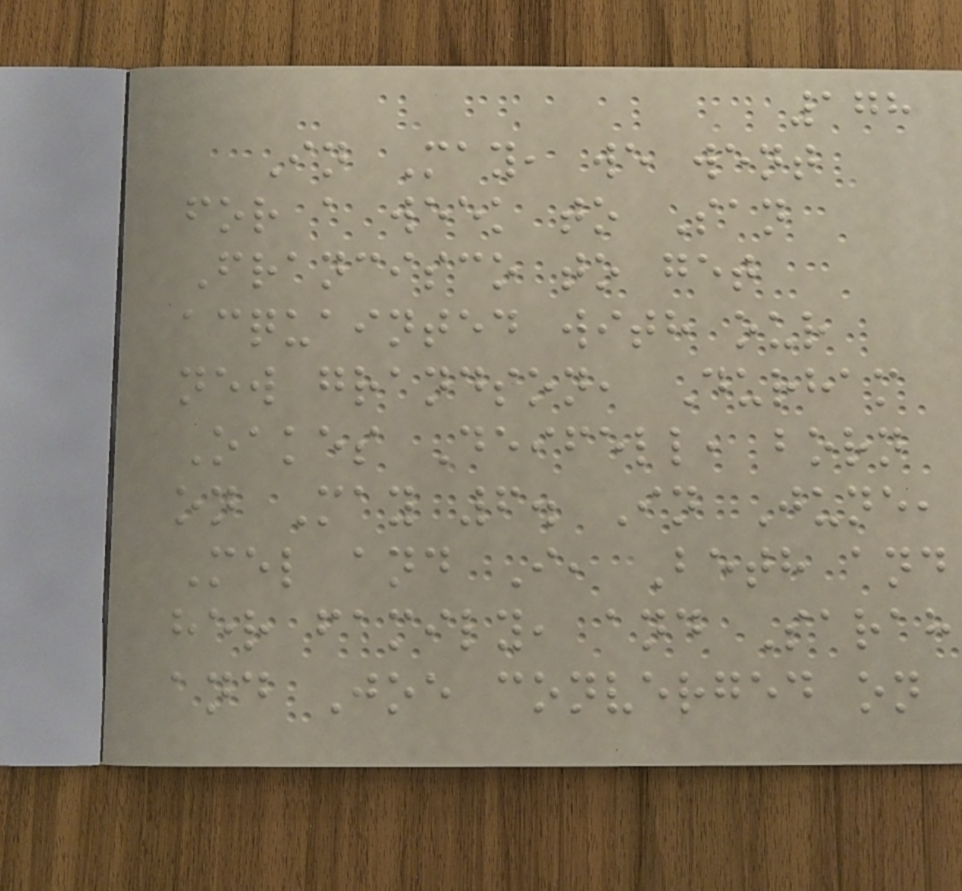178
In May, we went
for a week to San
Francisco to get
acquainted with our
new grandson, Durham
Oakes Deifell, born
on May 6. In June,
Mel and I, Beth and
her family, and Sarah
and Joe converged on
